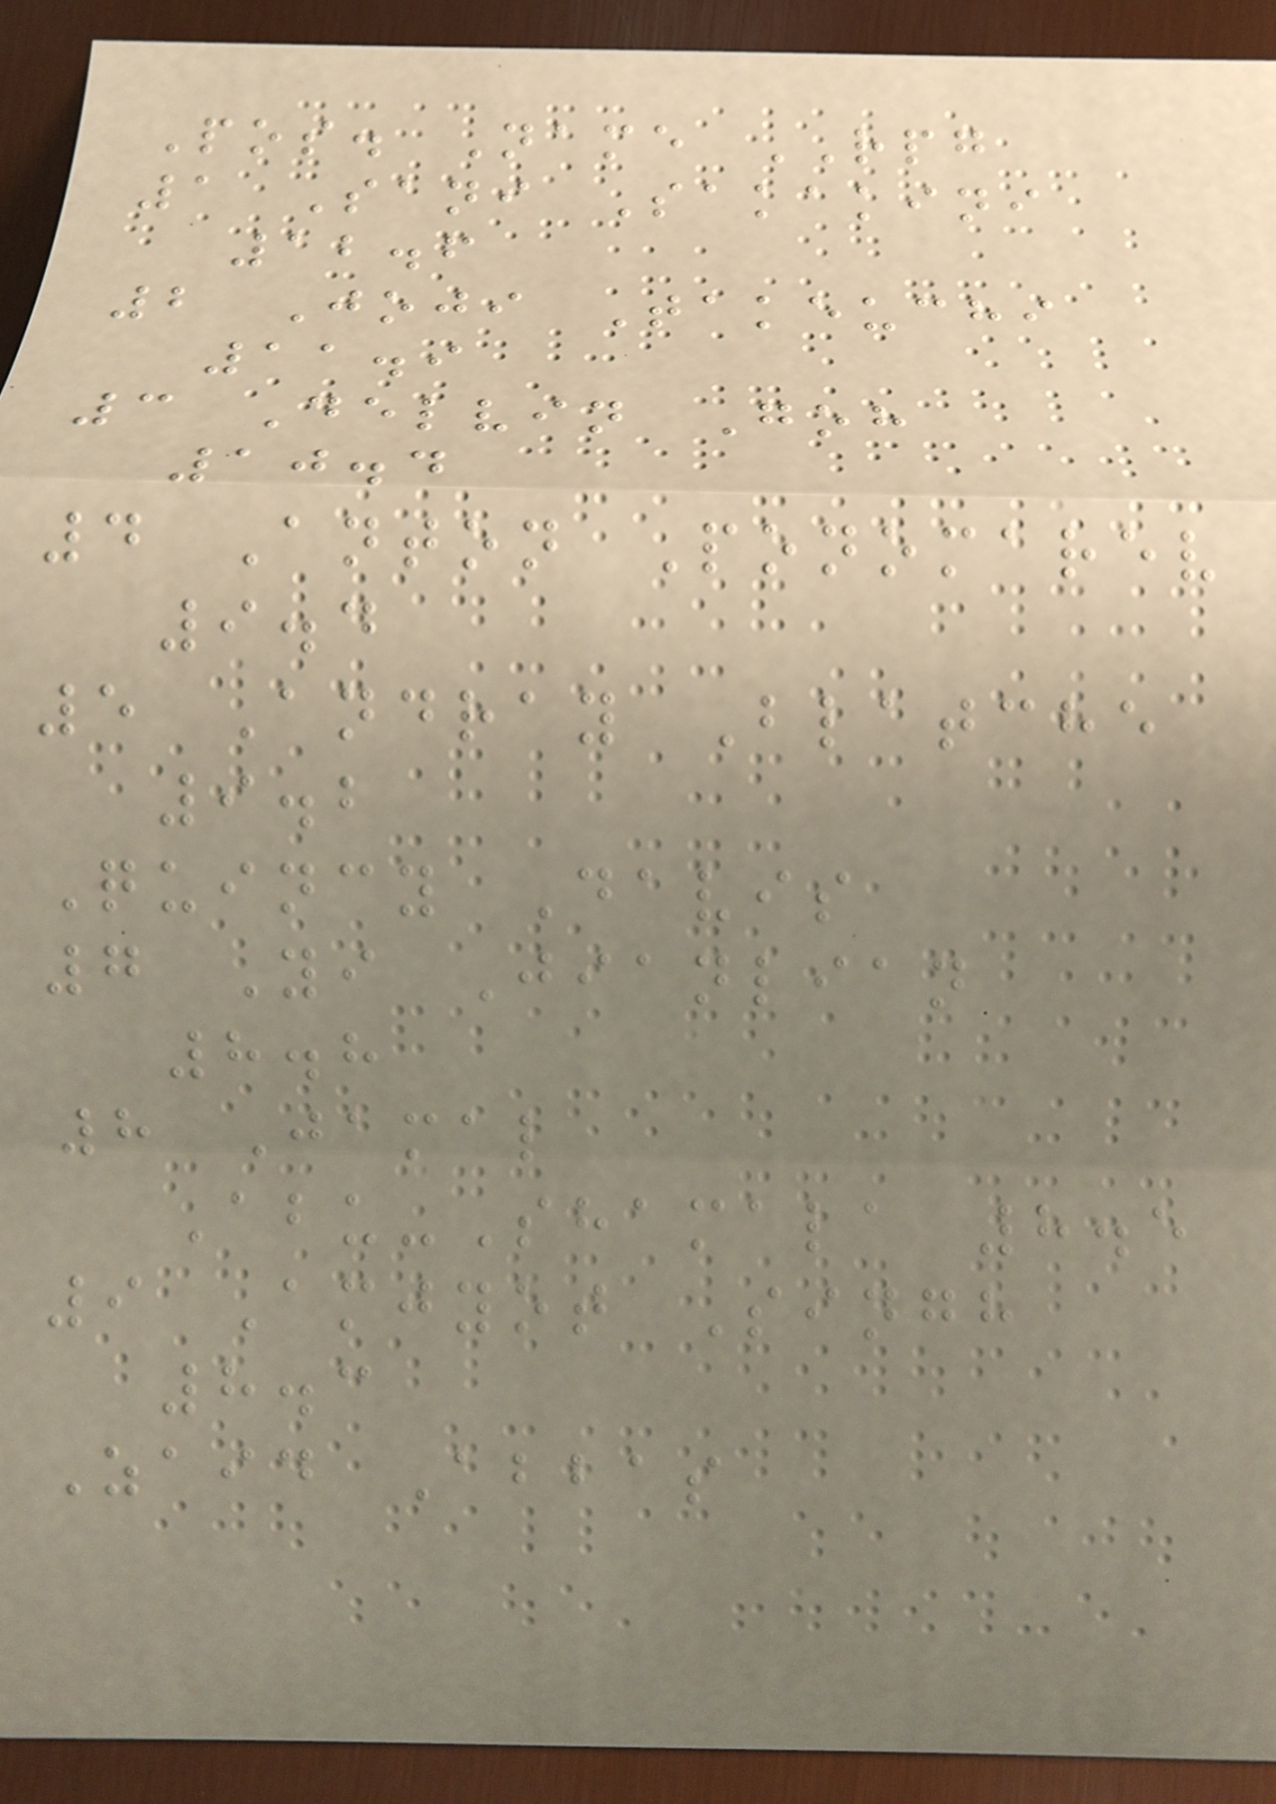Pos. Name RPG
1 Sani Sakakini
12.6
2 Joji Takeuchi
11.9
3 Delvin Goh
10.4
4 Anton Ponomarev
9.4
5 Andray Blatche
9.2
Quincy Davis
7 Yi Jianlian
8.8
8 Jamal
Abu-Shamala 8.5
9 Amjyot Singh
8.3
Zaid Abbas
